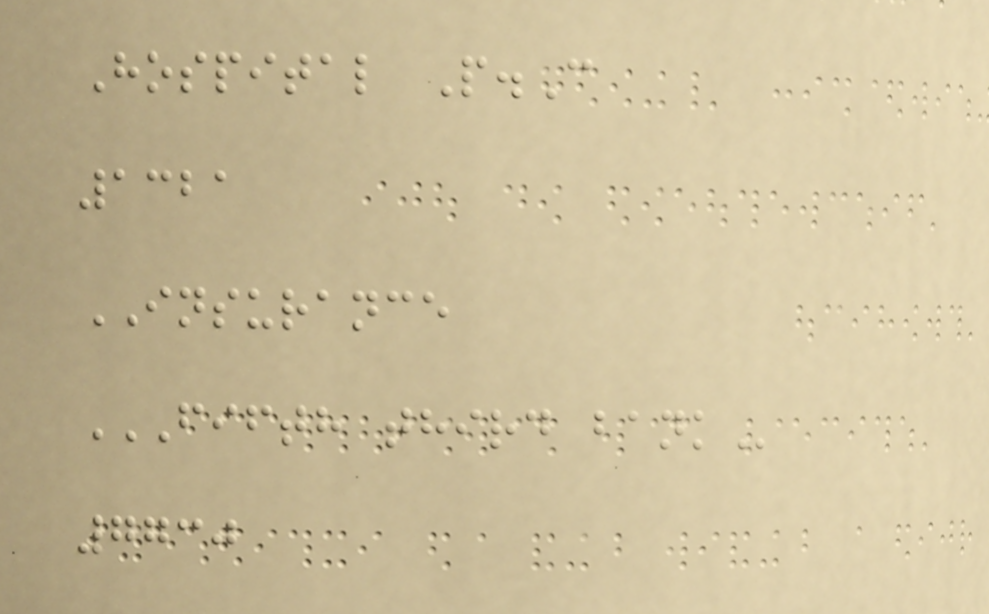Hospital P.C
1321
INSURANCE
FIFTH THIRD BANK
7730
